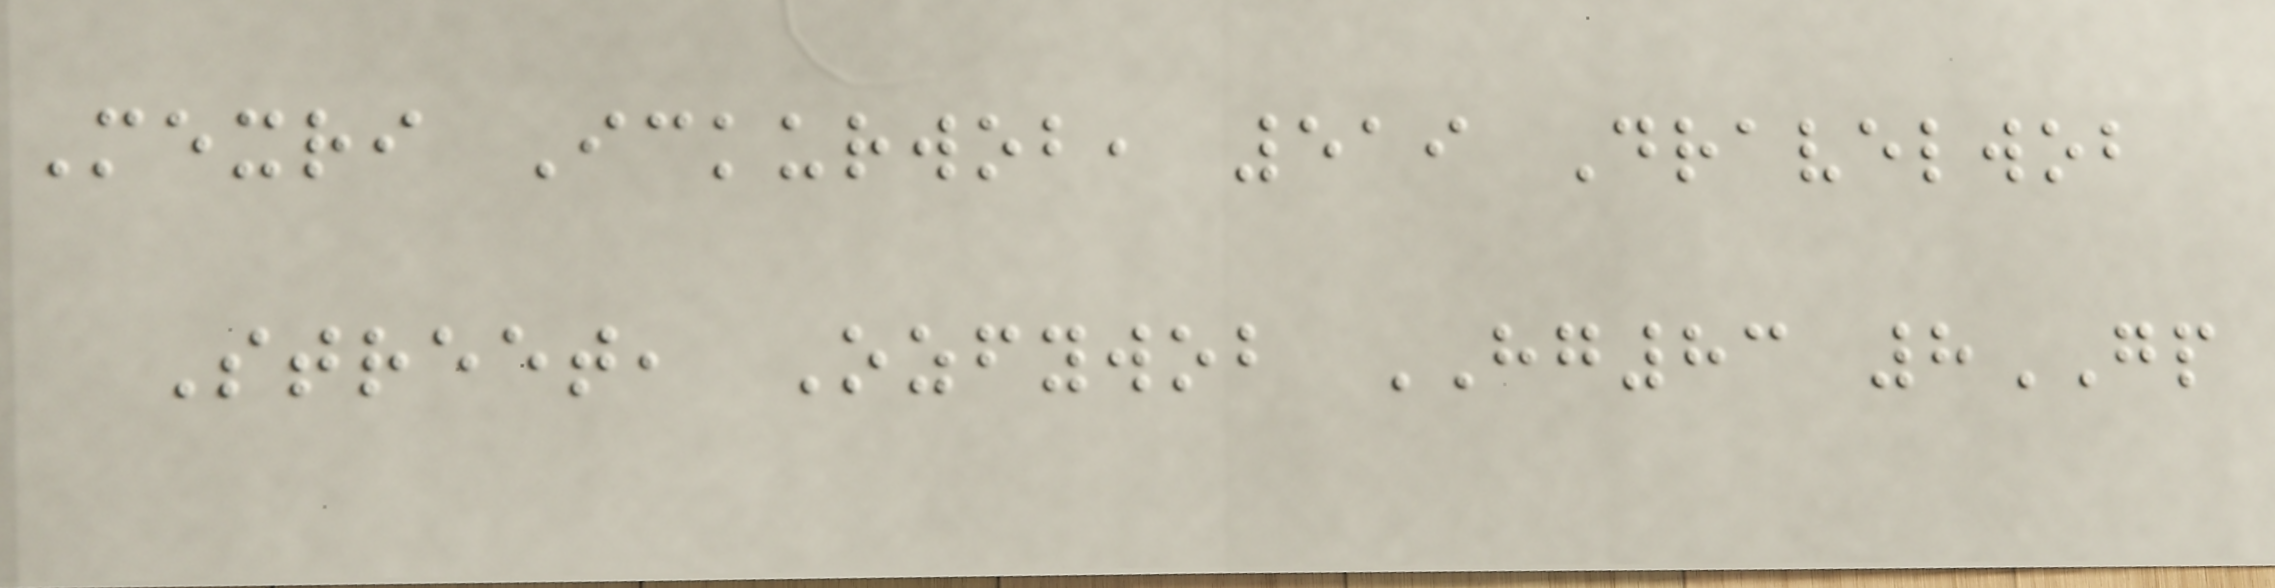Mexri Ickurwob, 519 Dravelwob
Street, Ozfywob HG83 8GP
